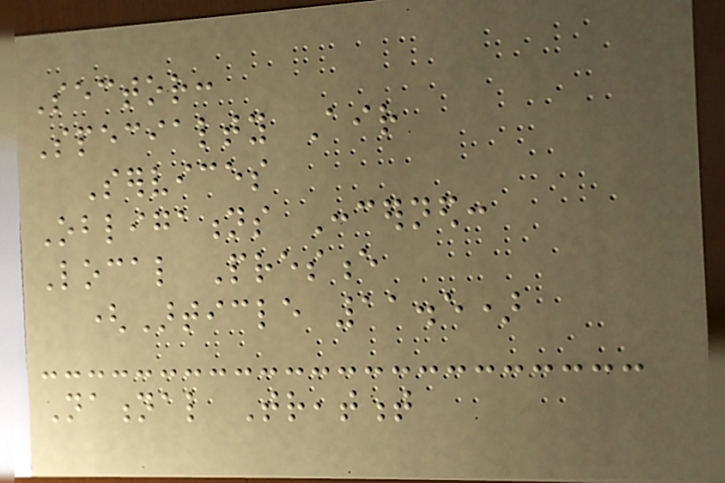Sector:
Specialty Air
Services
Obligations Concerned:
Local Presence
(Article 11.5)
National Treatment
